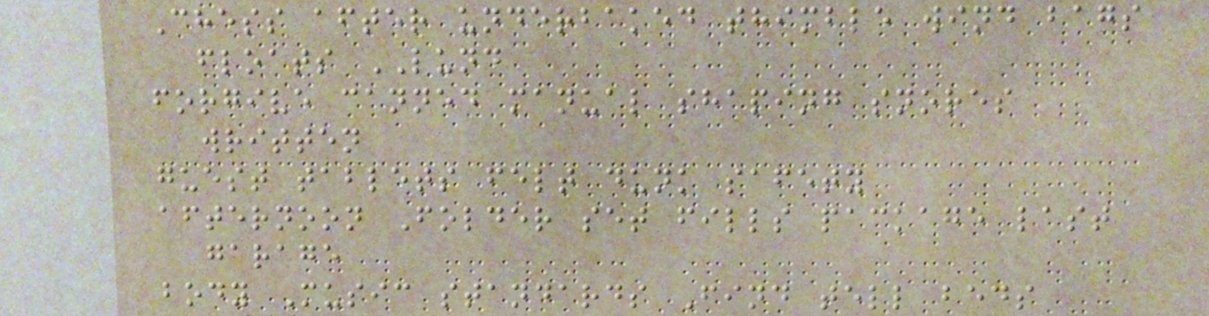Chess after underbaked thimble wind bags
floats LUND
forgive canned manual shaping snores
written
guest tablets felt dunk safety
afternoon Folder set fills package last
garage
body Music standards Find tell beds
